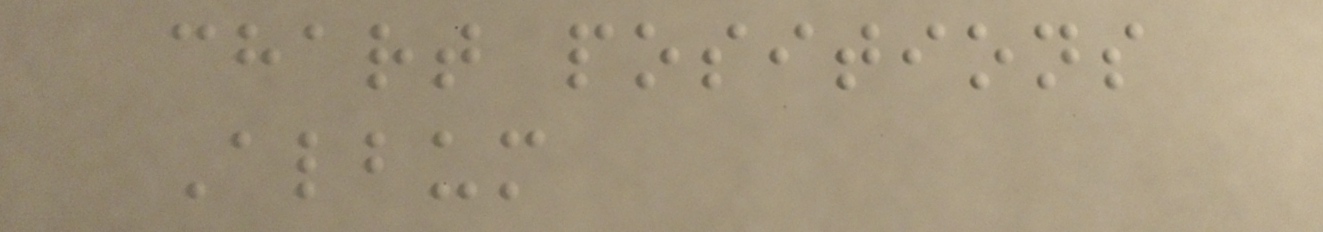chart positions
Album
